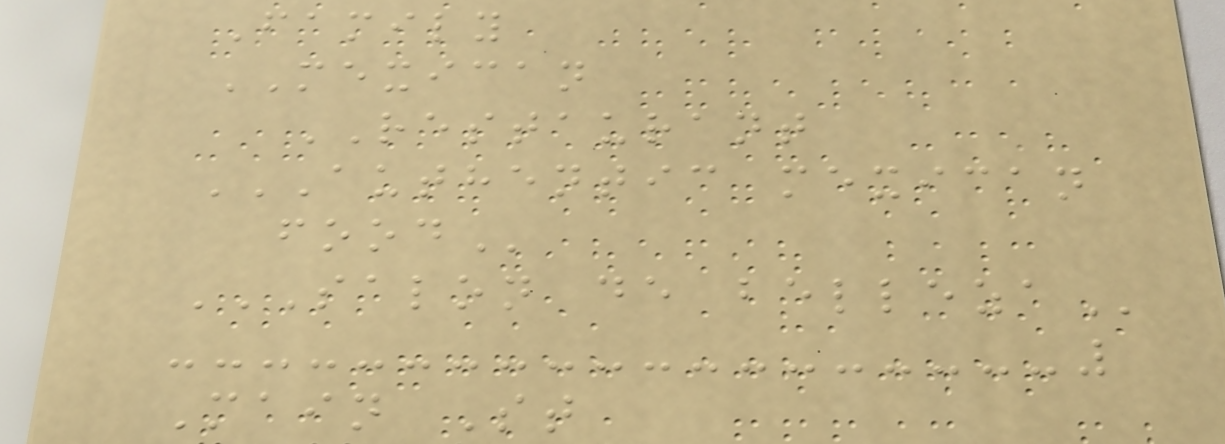Family
MEXICAN
RESTAURANT
AUTHENTIC MEXICAN
FOOD
SALON DE BELLEZA
Main St
